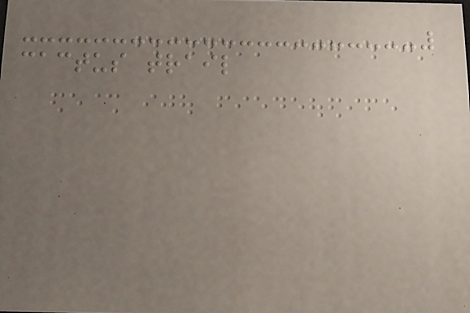cactus trail
